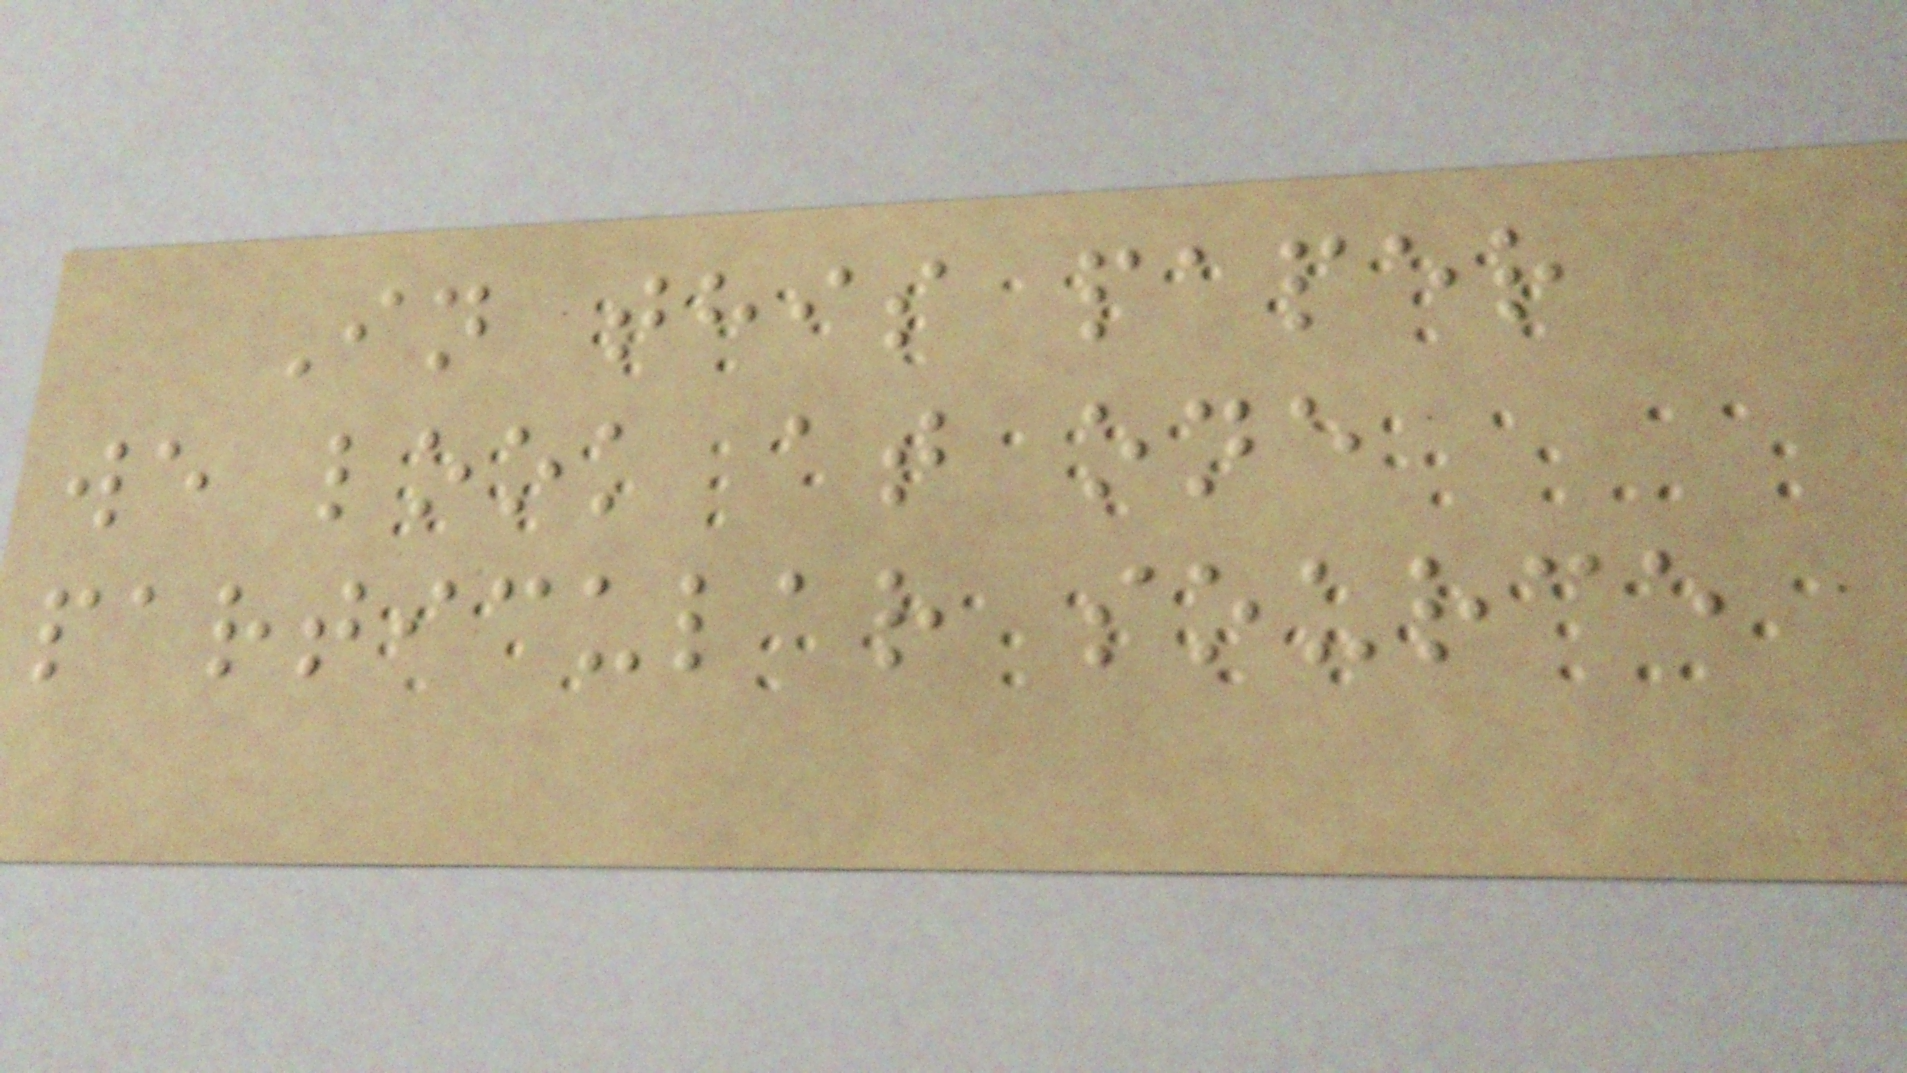In this paper
we look at one
particular source
